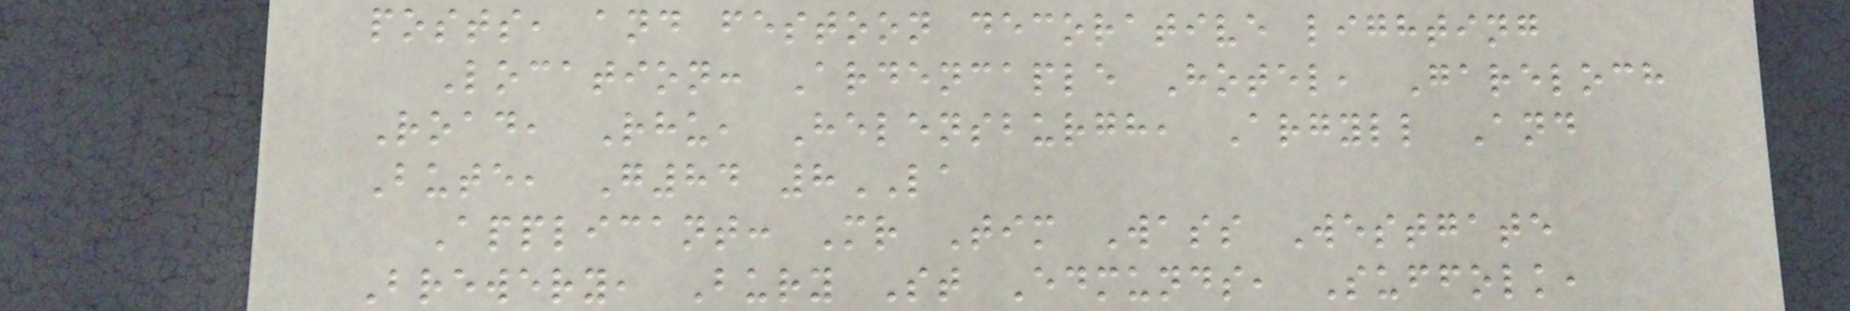posts, and festoon decorative lighting
Location: Ardencaple Hotel, Gareloch
Road, Rhu, Helensburgh, Argyll And
Bute, G84 8LA
Applicant: Mr Tim Wass Westgate
Brewery, Bury St Edmunds, Suffolk,
